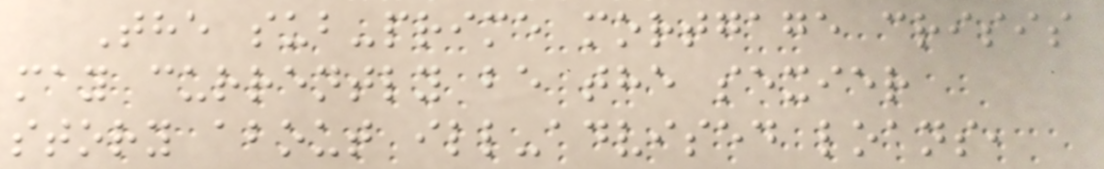The sub-prime mortgage crisis
may currently be the sexier
story about ill-advised loans,
